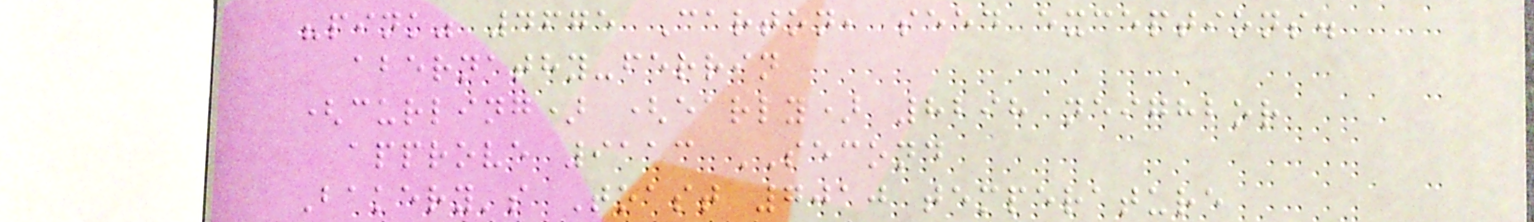"pink" 4675 Carton, seed exceptions.
abernathy-ferrin
(curling) (early) 8298 neighbor
approve 9113 SECOND
Bakery's Toast 7010 temperature
